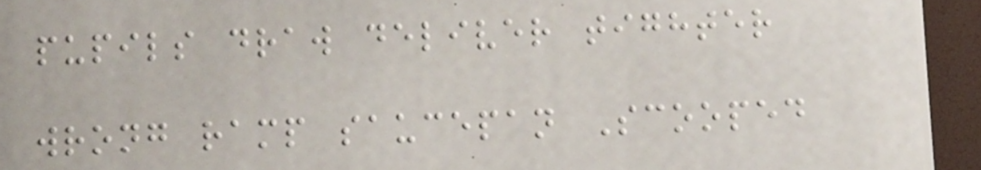pupils draw deliver tighter
wrong ramp saucepan Scooped
